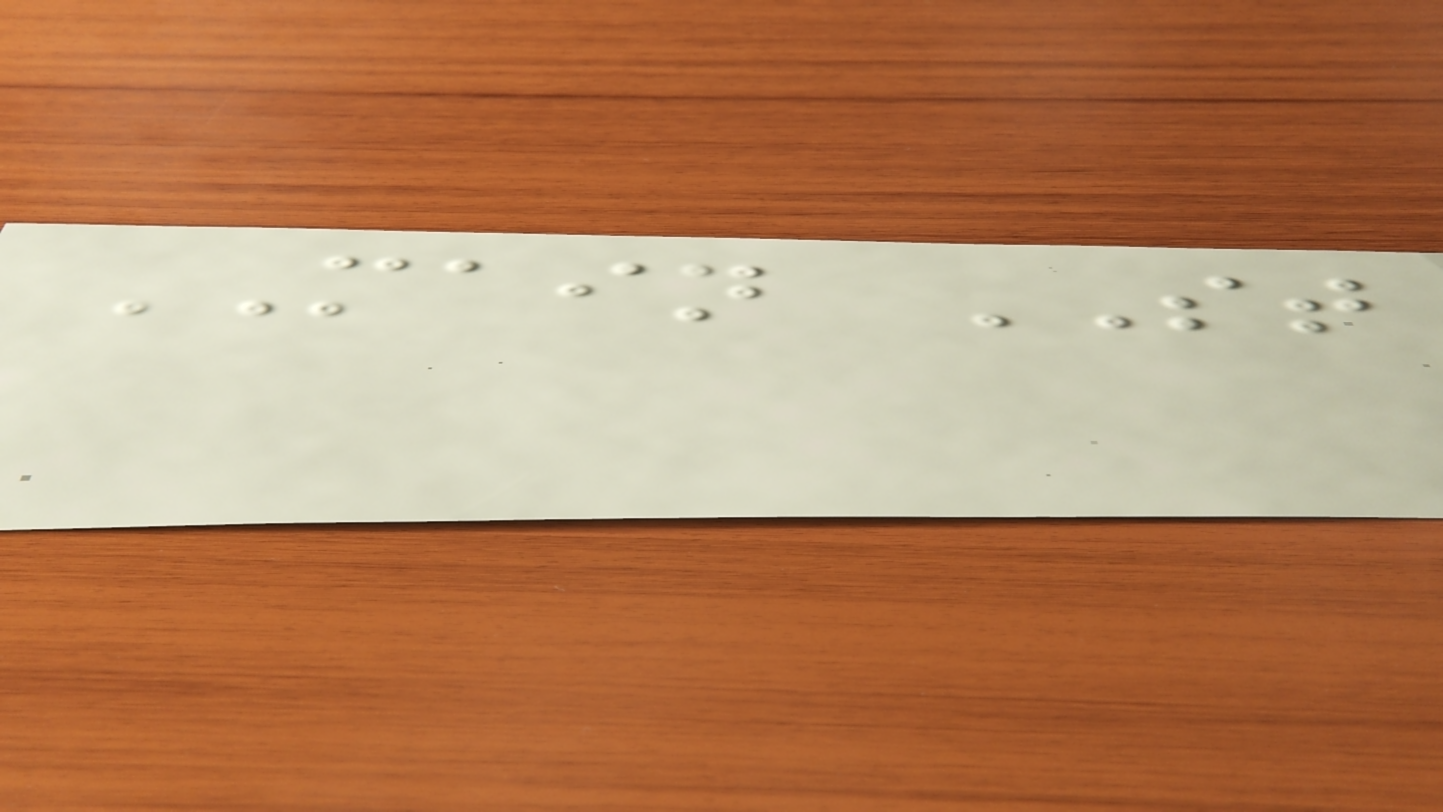MAIN ST
